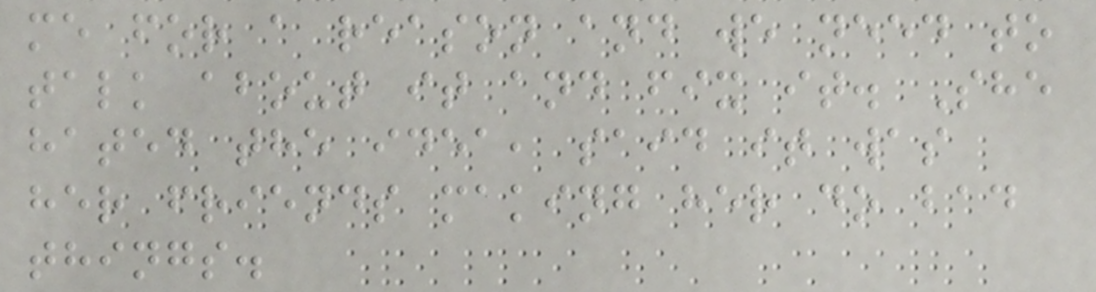me for a reason and we need to
talk about it and fix it. She
hated the idea, said it was
her friends making her do bad
things.
